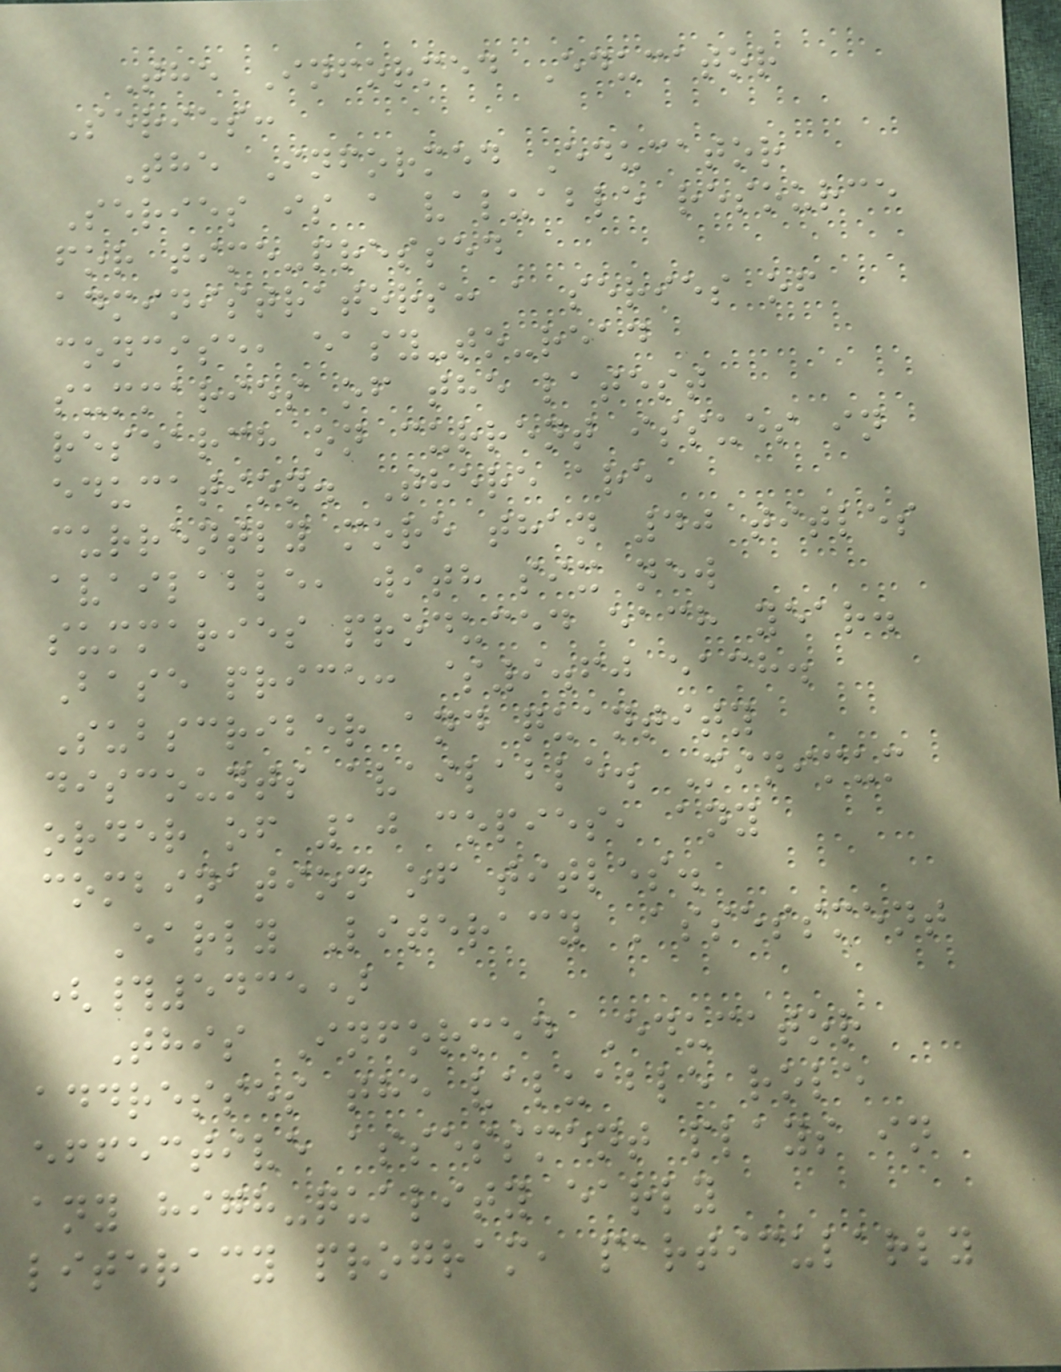The Informed Educator
Series:
The Informed Educator
Series is a valuable resource
for time-pressed
administrators: a series of
concise, easy-to-read
summaries of the latest
research on current issues in
education. There are
currently more than 40 titles
available, with six new
summaries produced each year.
Base price: $9.60 each.
Subscriber and quantity
discounts available. Minimum
order of 10 copies, any
combination of titles.
Early Literacy Assessment
(#5435)
This Informed Educator
addresses the valuable role
effective assessment plays in
any high-quality early
literacy program, particularly
